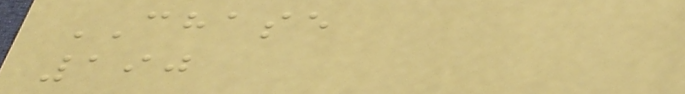CHASE
190
